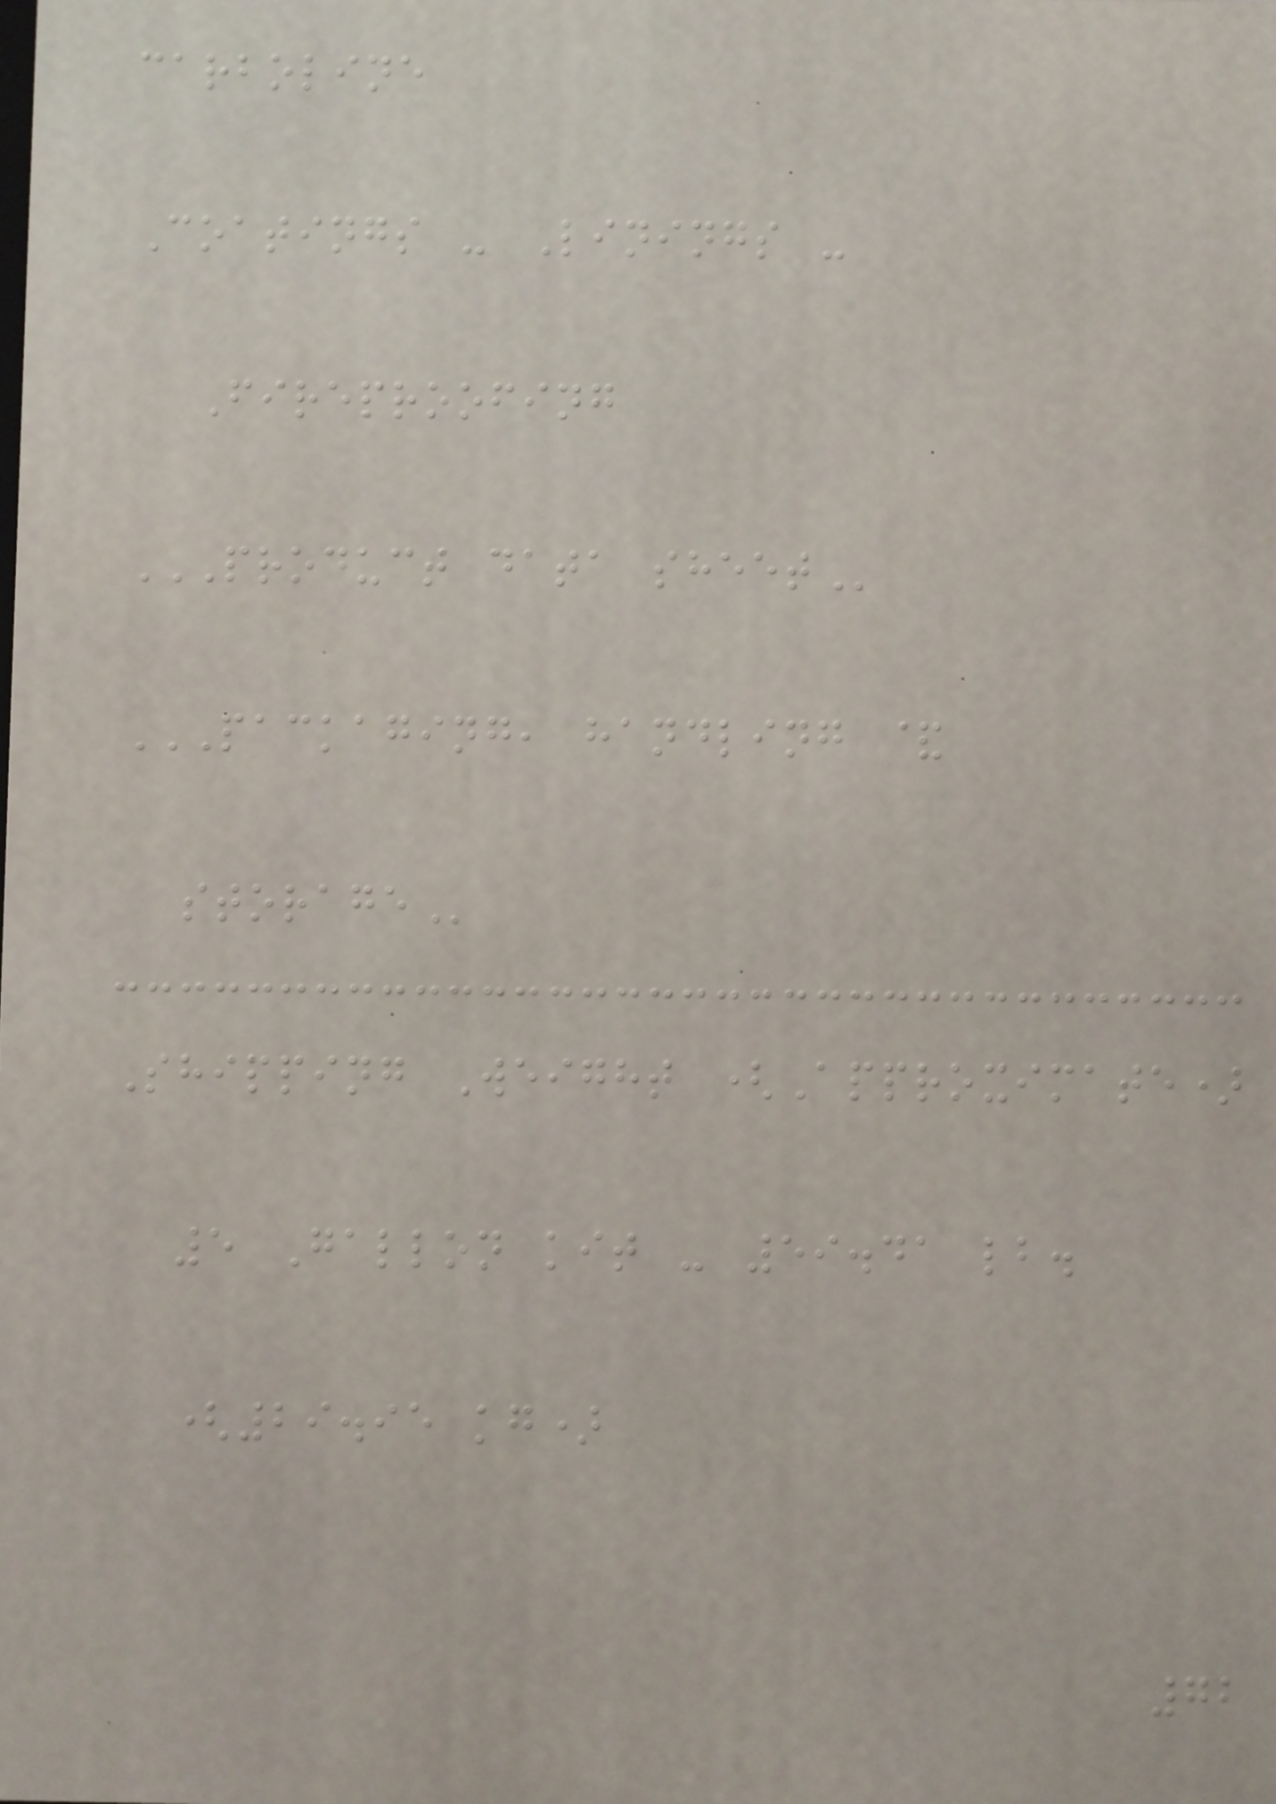carboline
Coatings - Linings -
Fireproofing
PRODUCT DATA SHEET
PACKAGING, HANDLING &
STORAGE
Shipping Weight (Approximate)
5 Gallon kit - 59.41 lb.
(29.95 kg)
72
